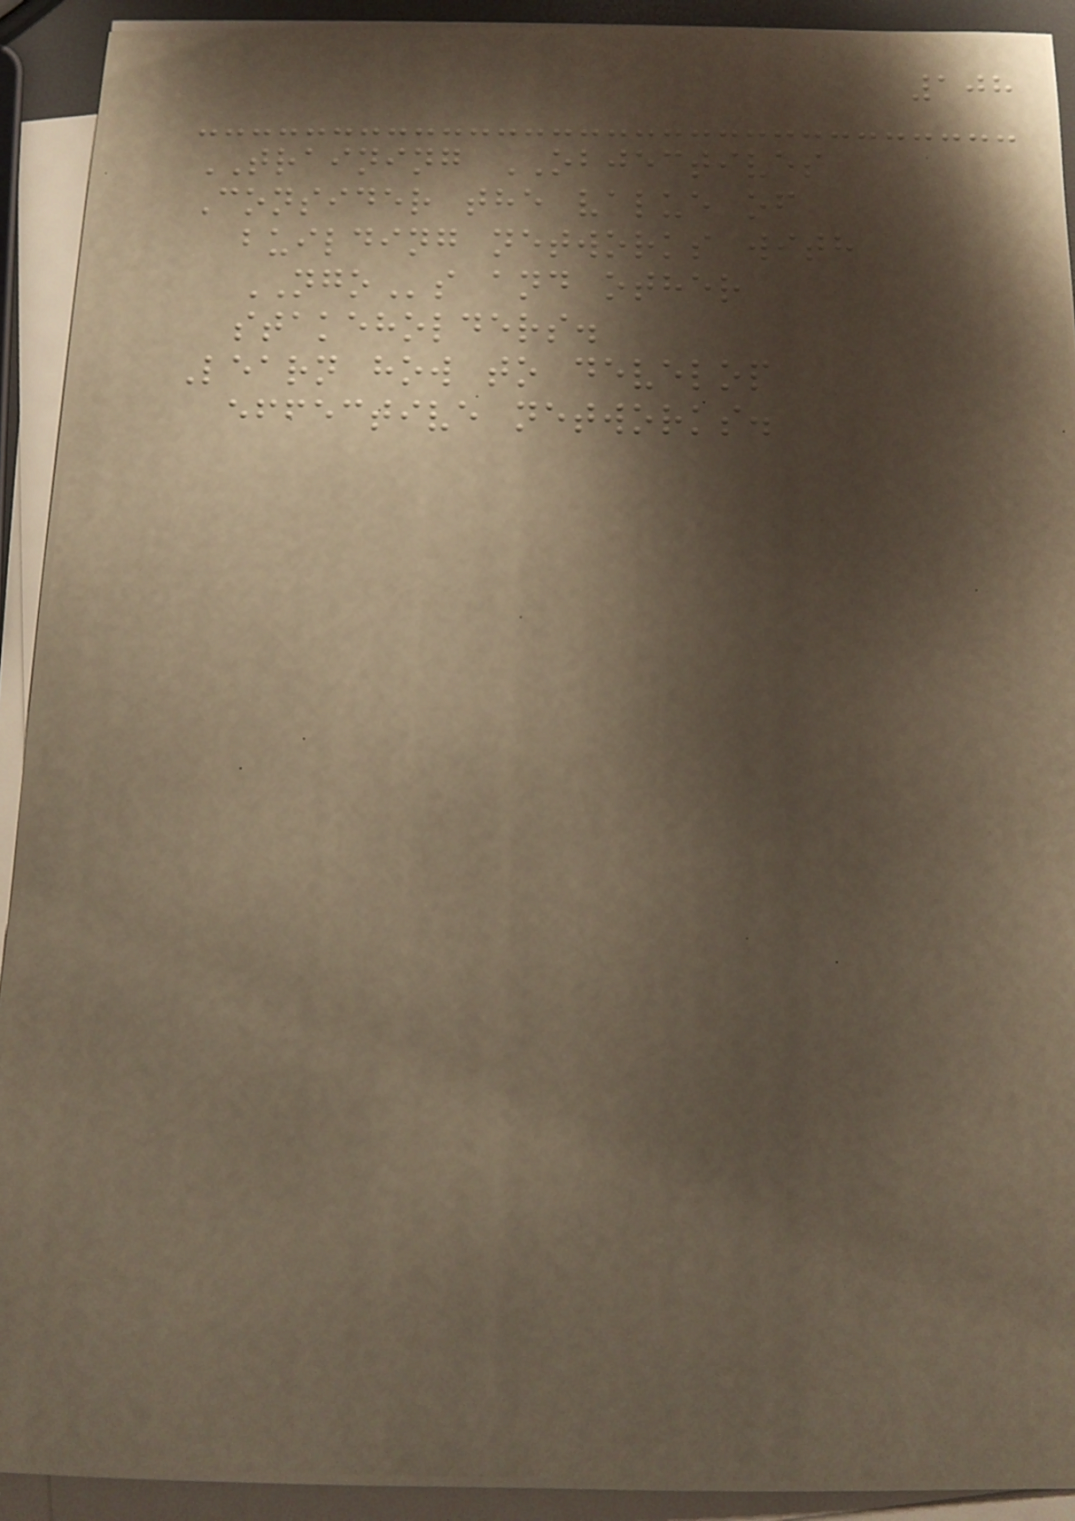108
TRAINING OBJECTIVES
Consider the value of
building networks with
NGOs and other
stakeholders.
Learn how to develop
effective networks.
